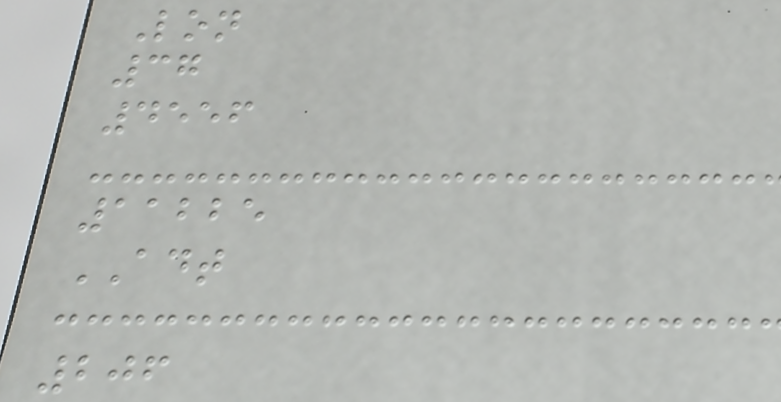Lon
37
4556
11225
ADT
206
